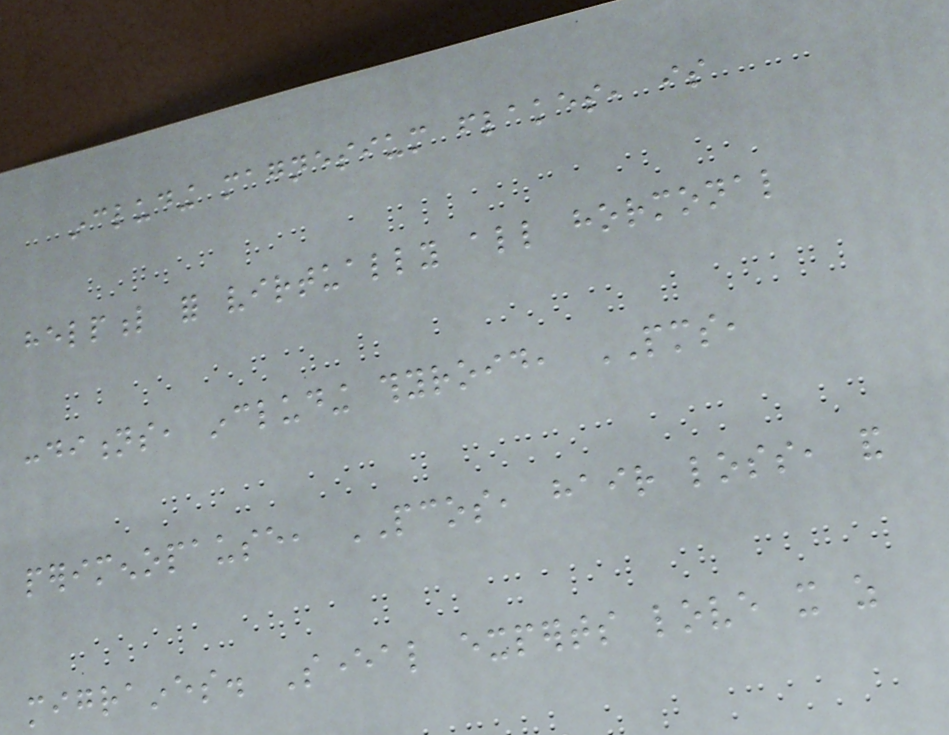including magnesium flakes, is
helpful for virtually all hormonal
conditions, including thyroid, PMS,
perimenopause, PCOS, hair loss, and
migraines. Several experts love it as
